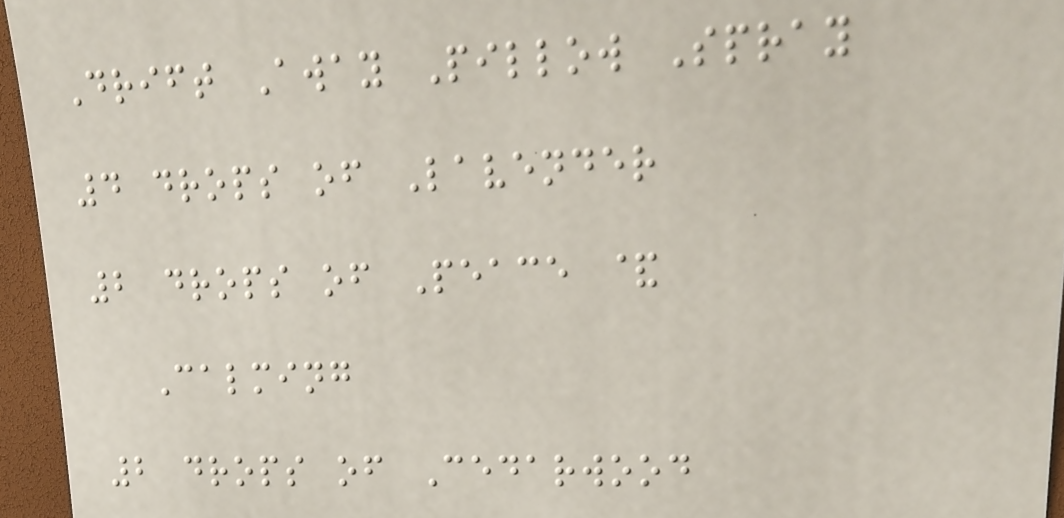Drift Away Pillow Spray
4 drops of Lavender
2 drops of Peace &
Calming
2 drops of Cedarwood
